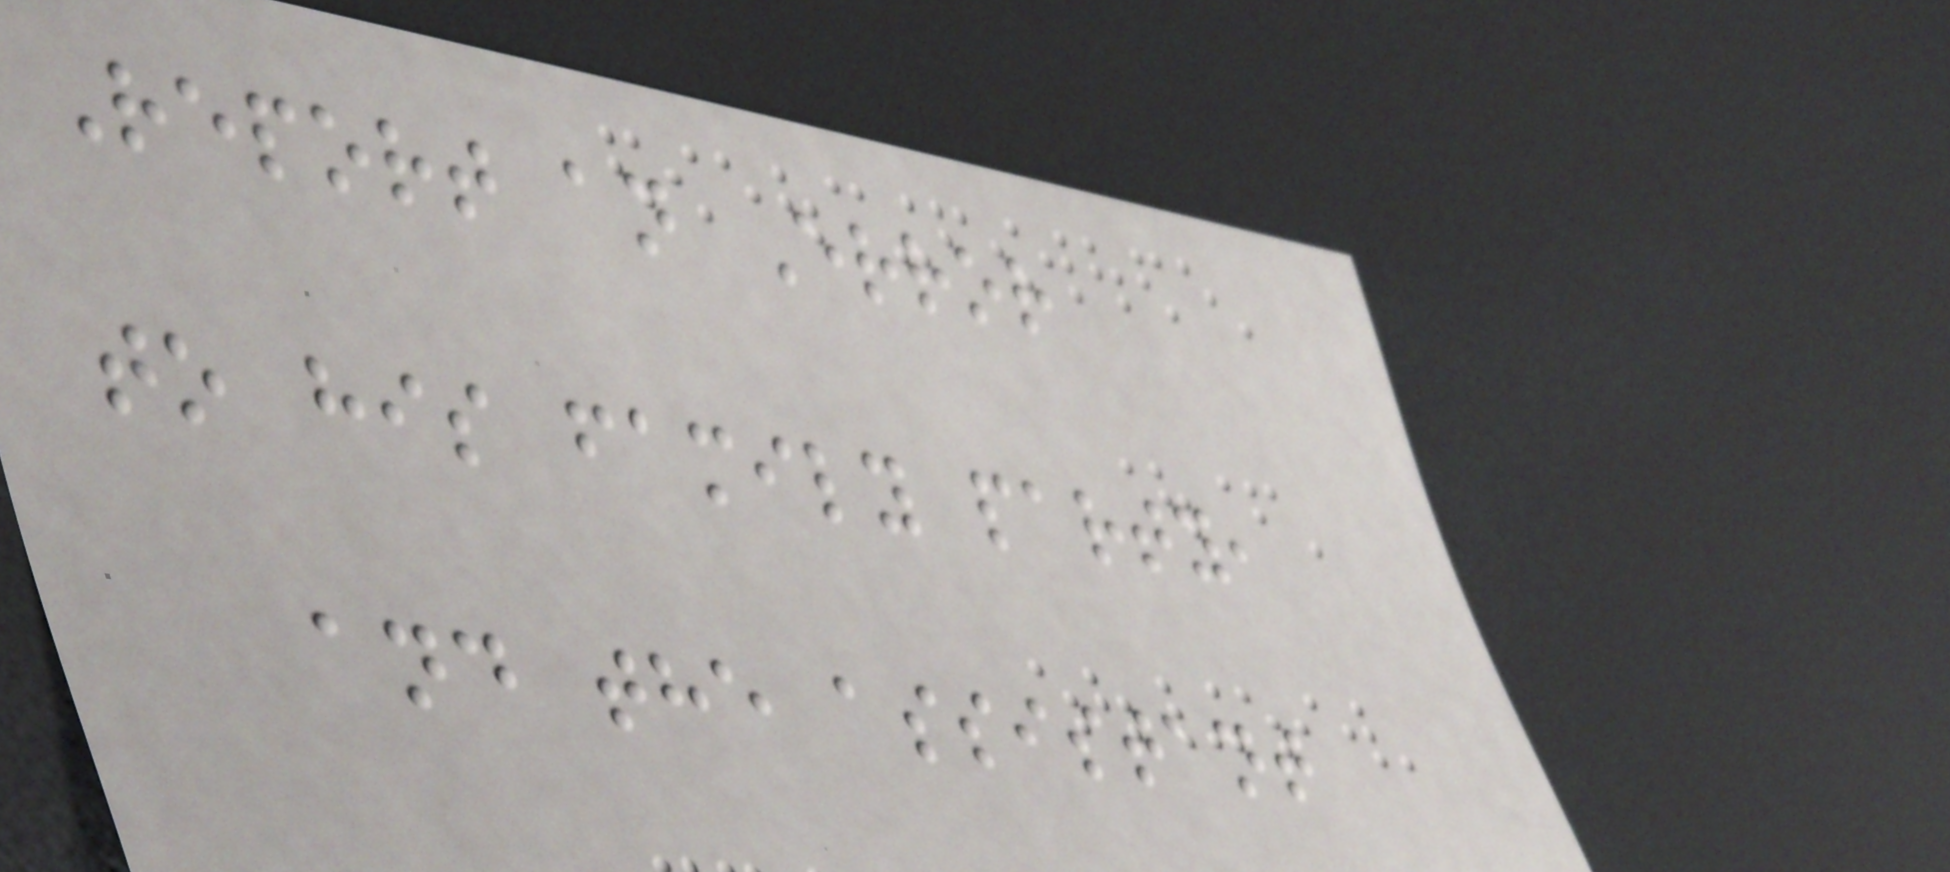Report an Error
to his family party,
and the assistant
